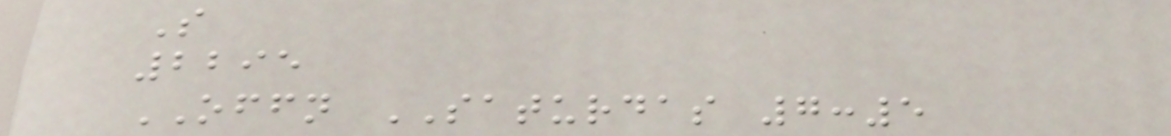S
2295
OFFN SATURDAS 7:5
